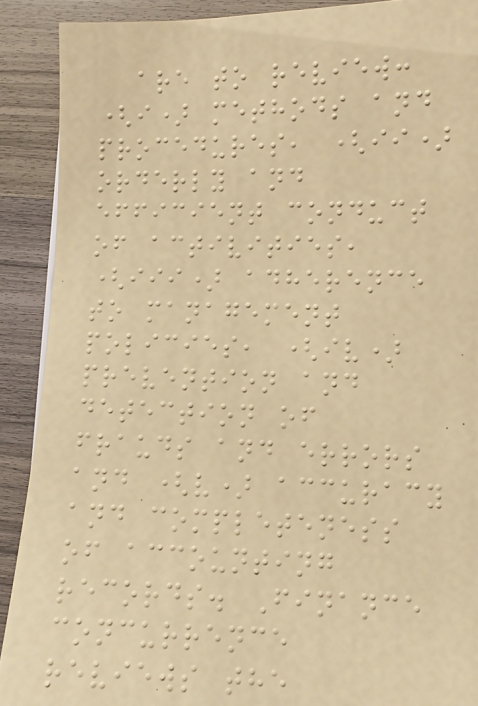are to review:
(i) methods and
procedures, (ii)
orderly and
efficient conduct
of activities,
(iii) adherence
to management
policies, (iv)
prevention and
detection of
frauds and errors
and (v) accuracy
and completeness
of accounting
records. Finance
concurrence
reviews the
